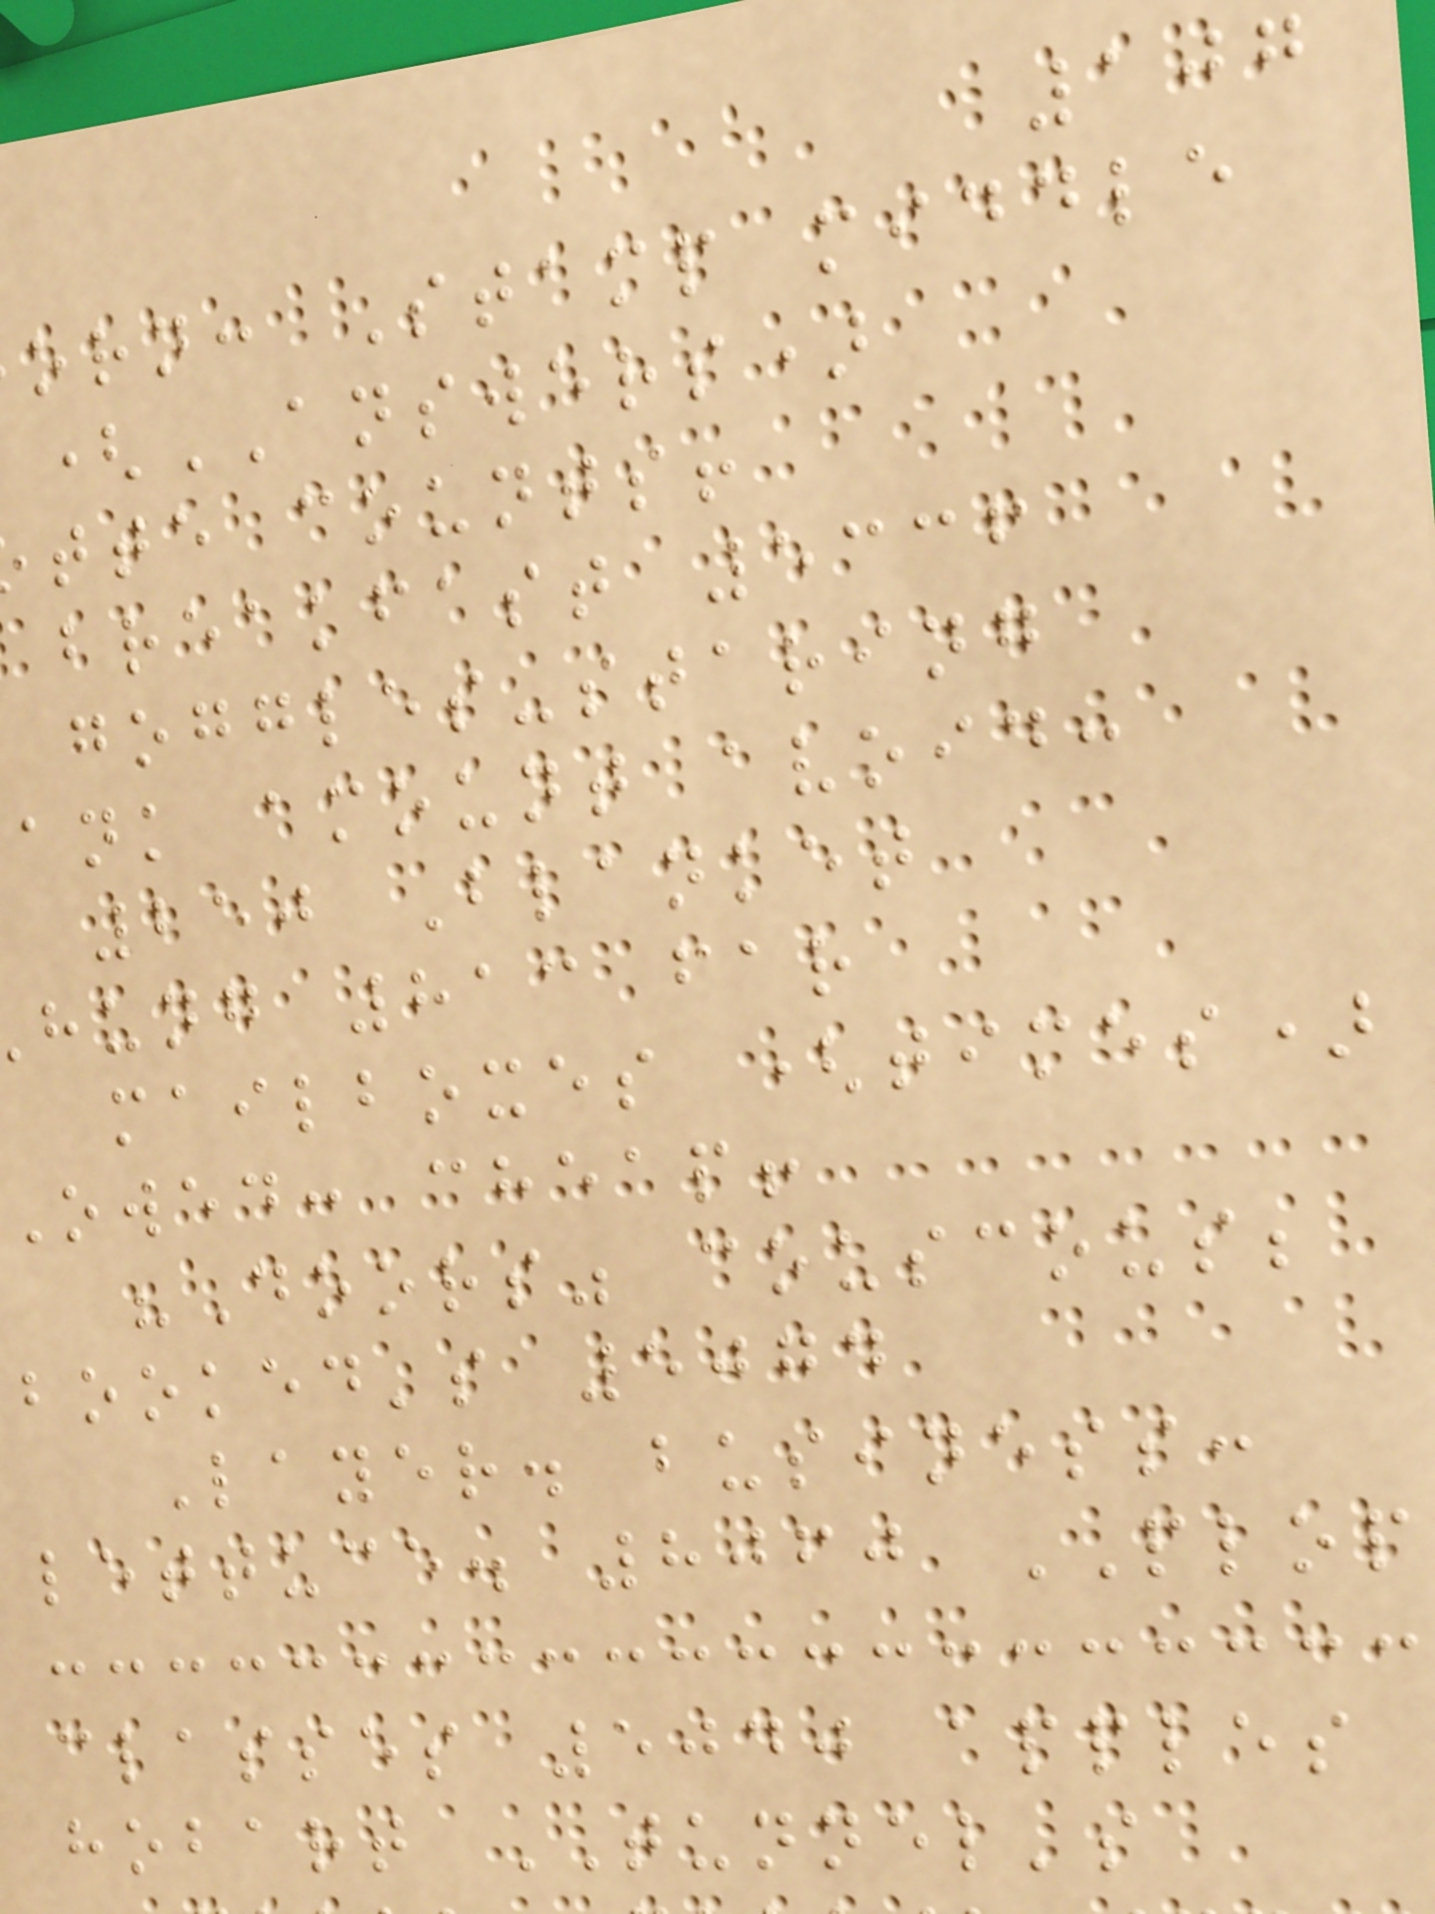107
orn: Stamp middle
(ANSWERS)
tte counts!
breakfast 5336
goggles-staring
ank amount avoid:
250 Blanket
hung 813 far
mailboxes (times)
Owed: cheap!
"Doors" couscous;
booked's 5074
Layer. business:
lettuce. 8060 PLOP
classes 5040 apples
hobart TUNNEL's
